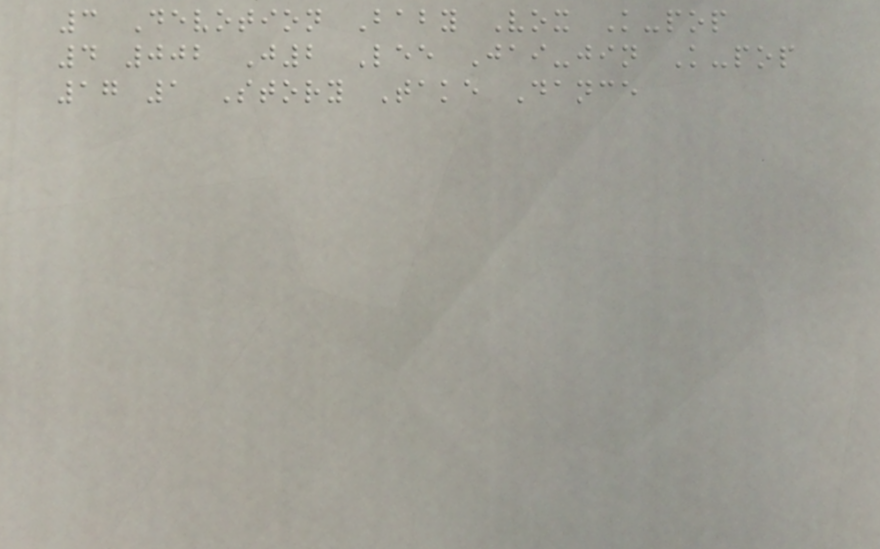3 Devotion Baby Vox K-pop
4 002 J2 Lee Jai-jin K-pop
17 1 Story Take Dance
